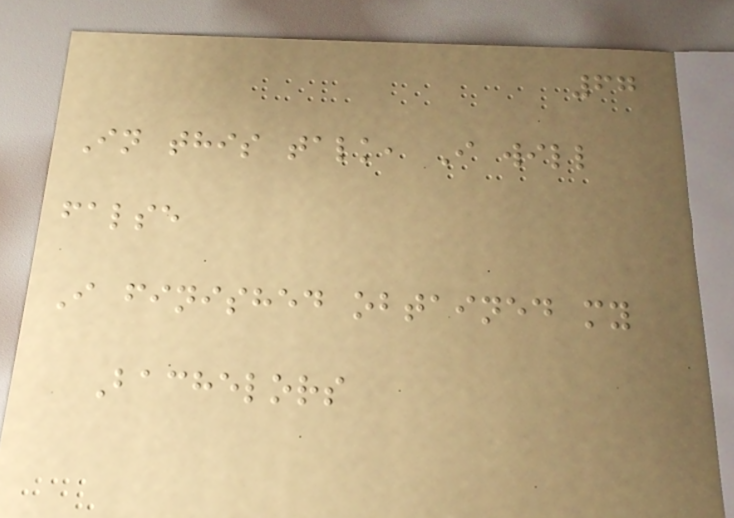67
In this talk, I will
false
I finished obtained my
Bachelors
